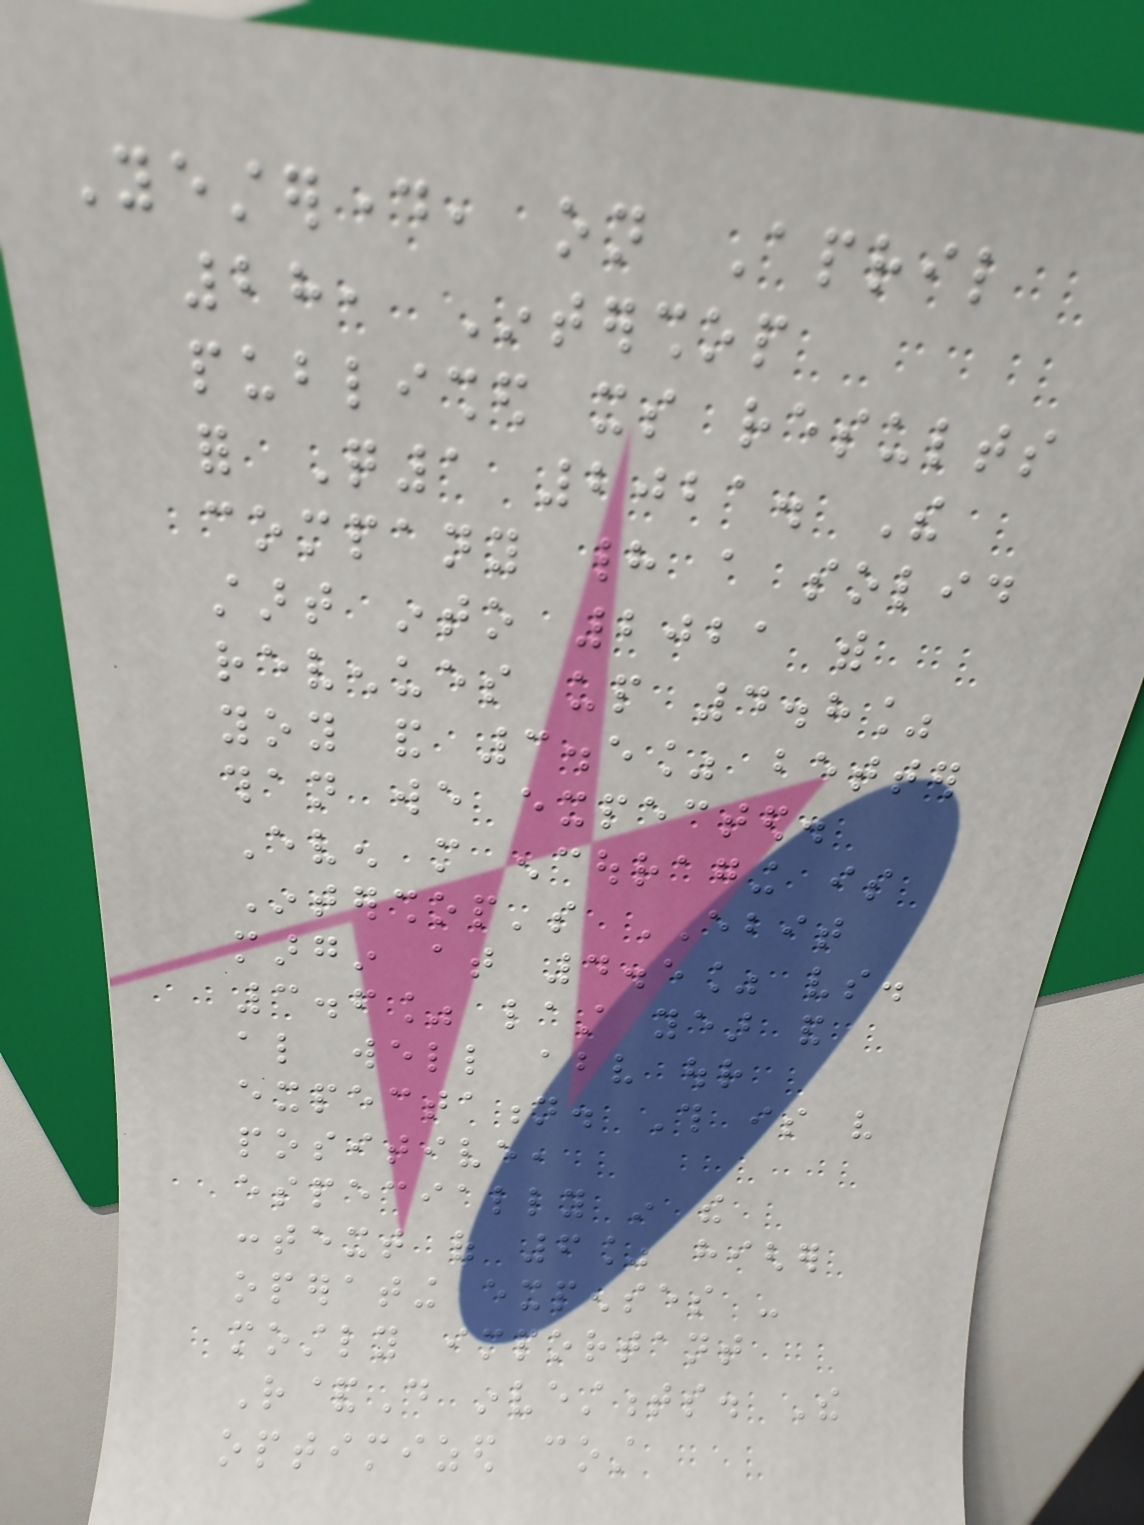Yesterday, on April
28, Intershop
published its results
for Q1 2021. The
company had a solid
start into 2021 with
revenues up 4.8%
yoy and 3.5% better
than we expected.
Even more encouraging is
Intershop's EBIT
margin at 4.5% vs.
3.6% last year and
also well above our
expectation. This is very
positive,
especially in the
context of 6% higher
operating expenses -
mostly important
R&D investments. The
optimized cost
